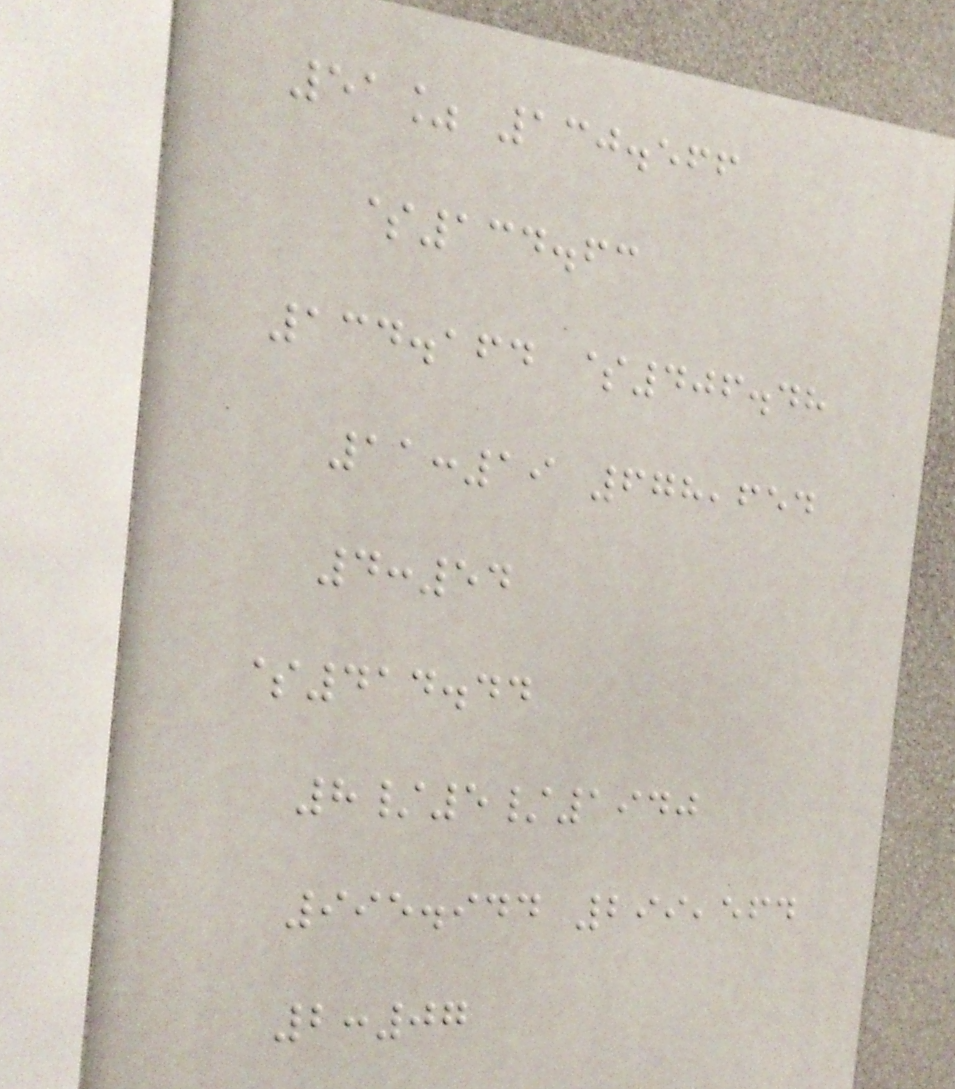51% 130.566
$134.63
134.164 $406.48
11:19 678,654
4:54
$414.44
8/5/1940
995.944 299,564
2:07
